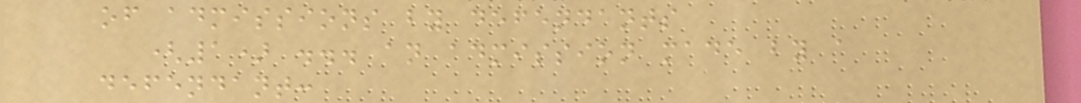of admissions by defendants
(1) ... an admission made by a
defendant:
